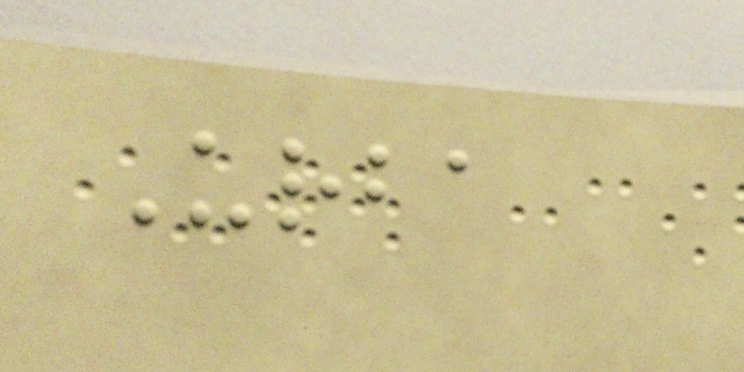Urba
